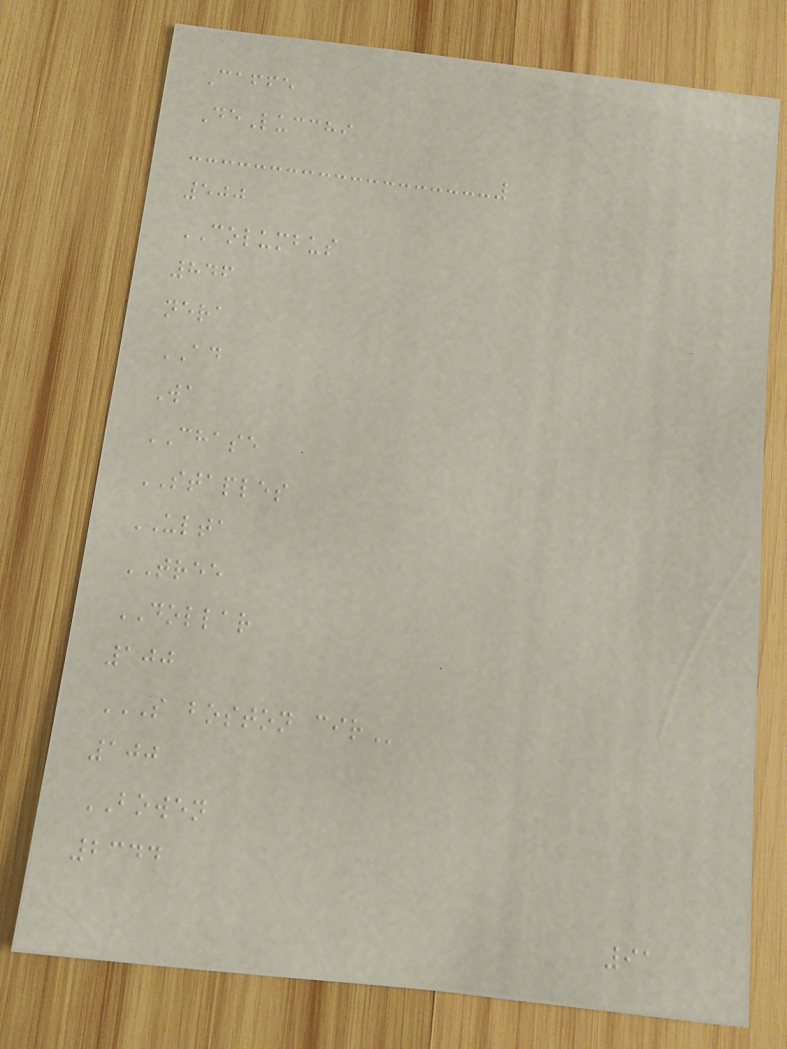Caffe
DeLucchi
500
COLUMBUS
846
nera
AD
Wa
CHASE
STAPLES
ULTA
TREE
DOLLAR
100
S BOSTON CIR
100
BOWEN
2344
91
